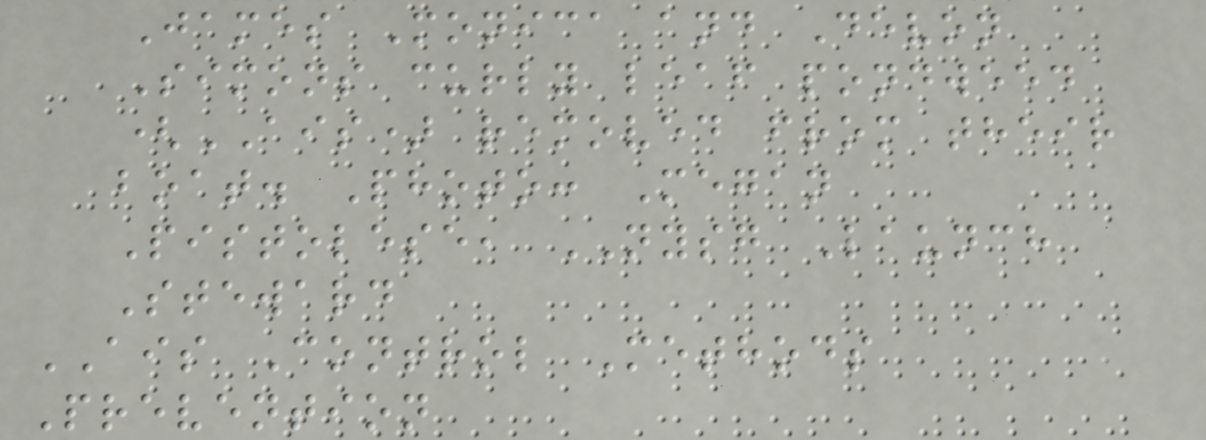James Monica and Devon
Simons curly leaf pondweed
(AIS) removed from their
boat. Photo: Megan
Pistolese, NYSG Launch
Steward
AIS Control Methods
Prevention
